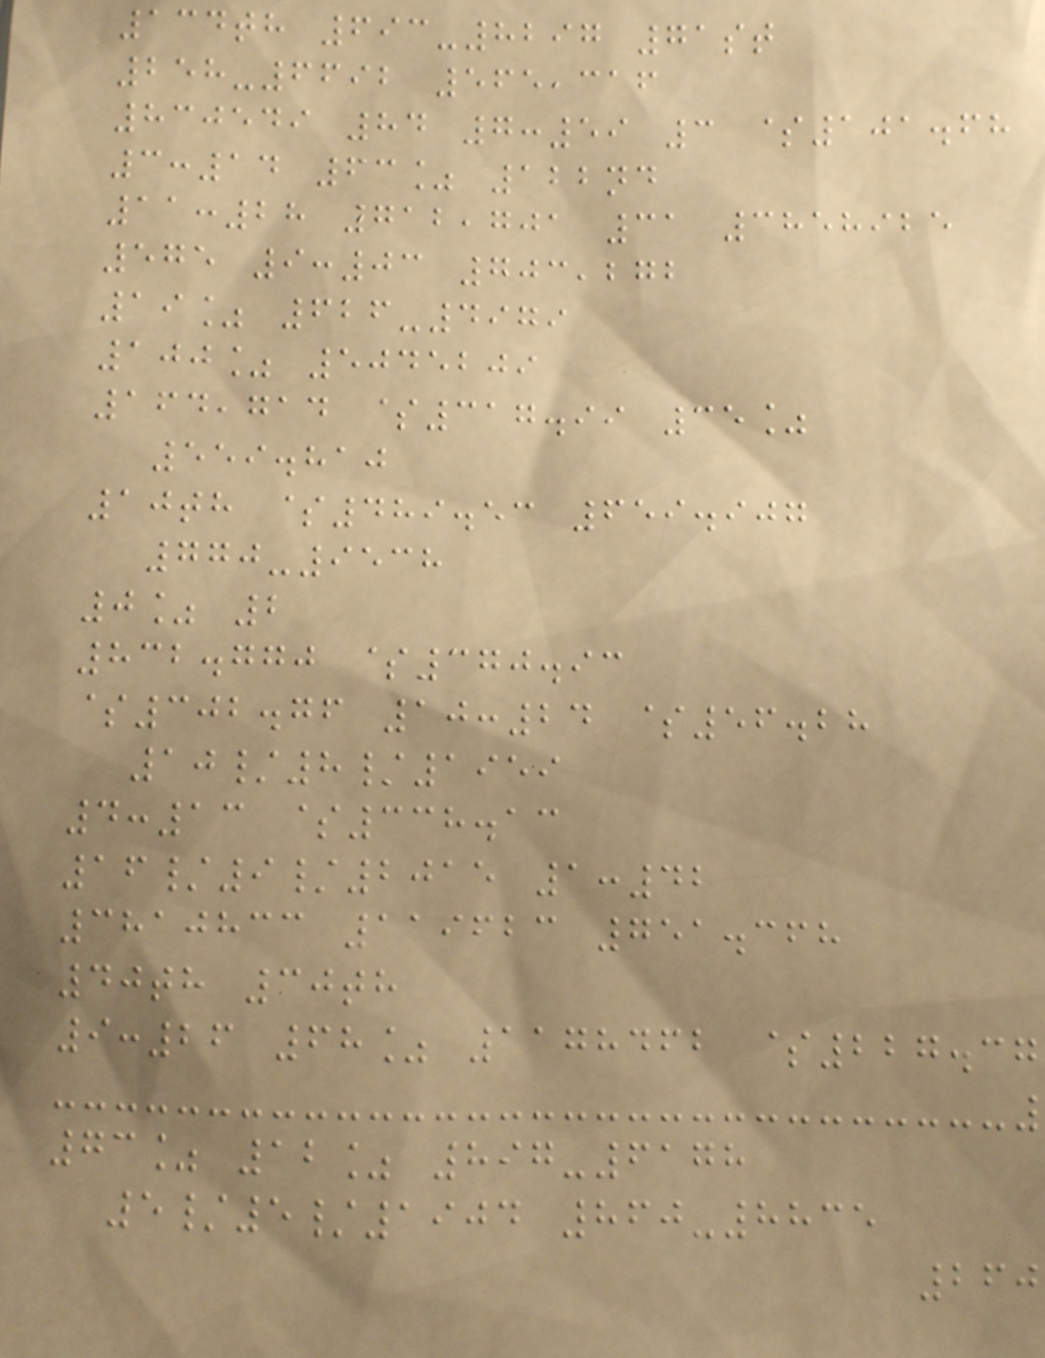134th 693-8297 71st
258-6692 565,316
830549 84 7:59 3 $101.68
3:14 63% 122nd
11:28 712,701 31 3858925
575 9:03 703,272
19% 626-4979
100% 5045209
164,714 $317.99 35%
559.810
10th $489.53 659.907
770-9538
0% 2
832.770 $370.93
$302.76 10:24 $56.28
10/8/1959
4:13 $338.13
16/9/2015 1:42
3810833 119623 751.368
40th 30th
9:26 68% 1178462 $227.37
73% 12% 897-6178
5/5/1904 860-8835
260
